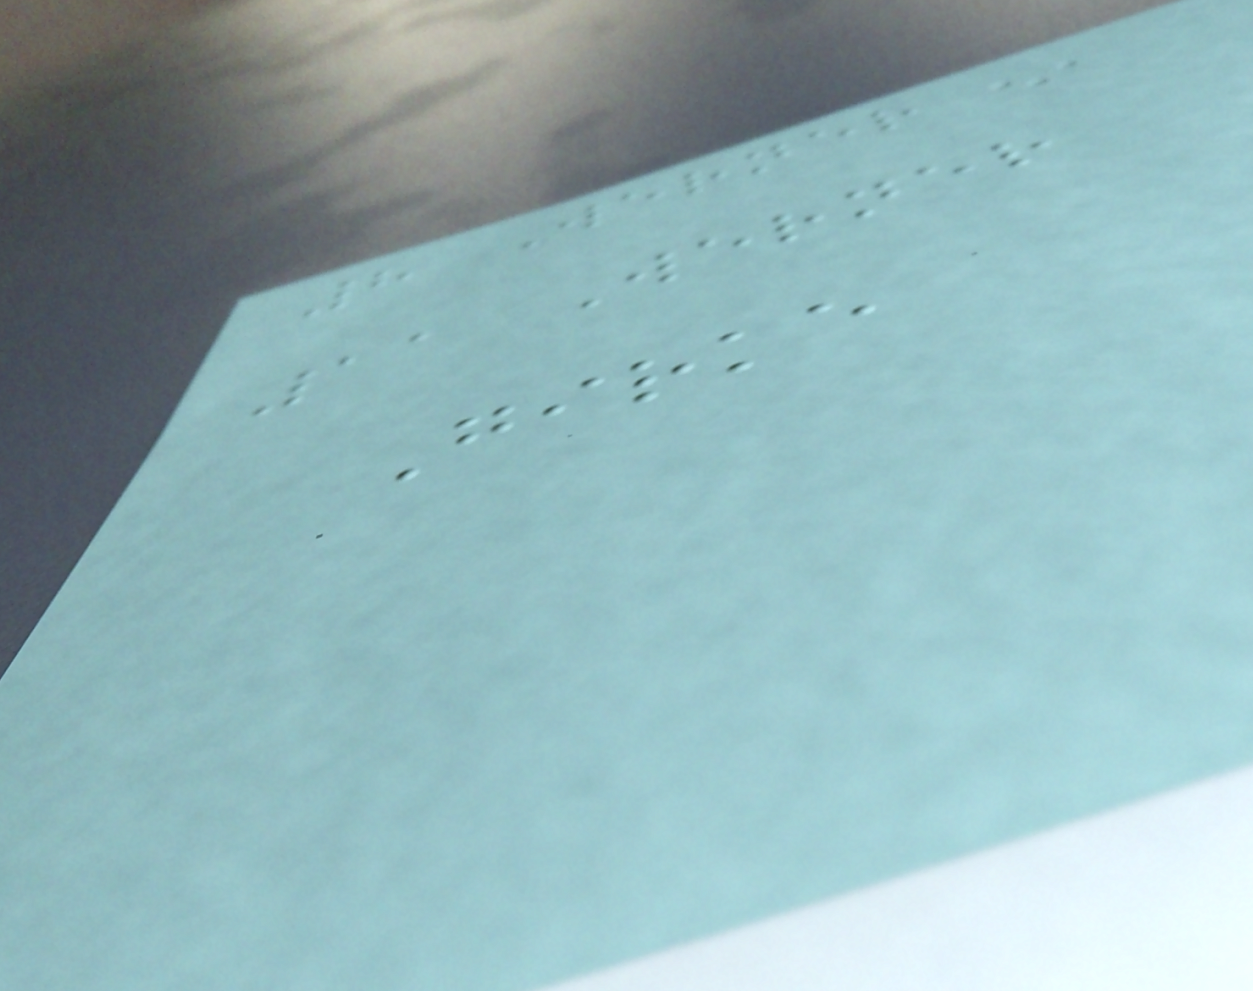8 Werner
11 Werner
Girke
